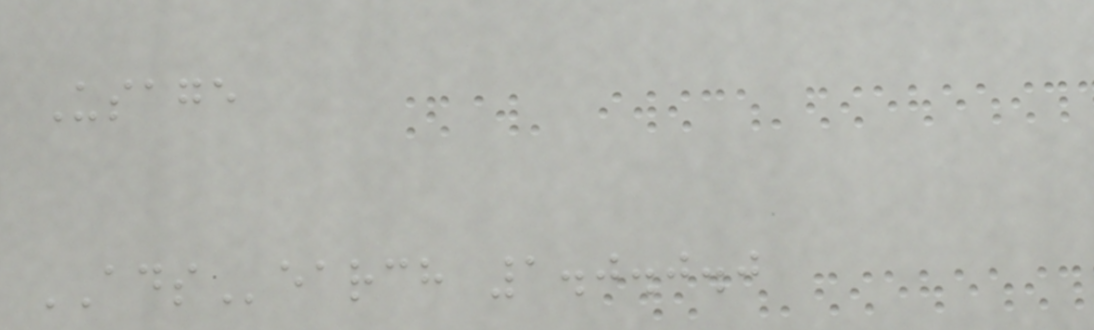Usage
ADSearch 1.0.0.0
